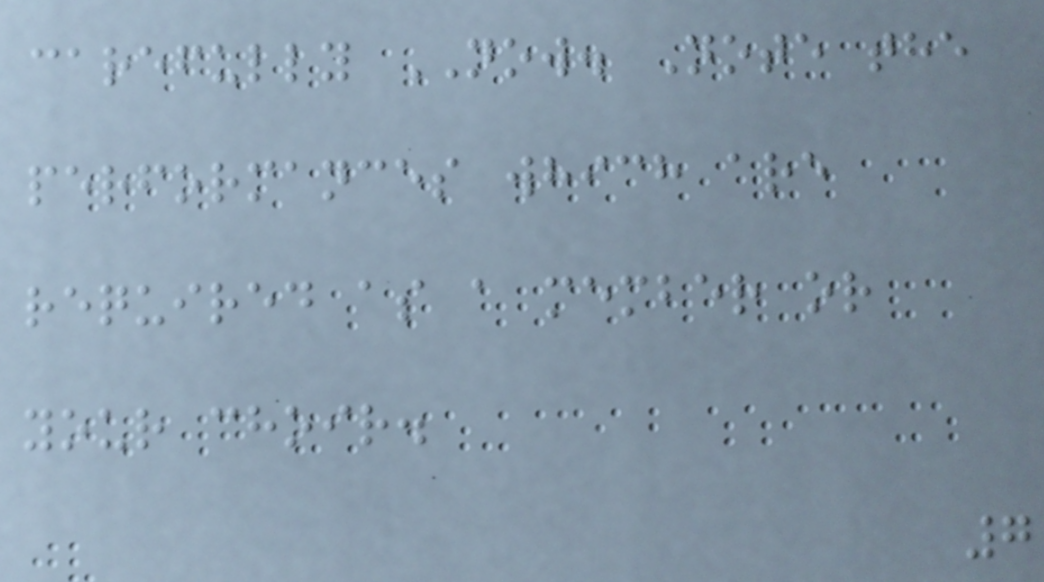carefully NOW. Note the
performances which are
required as a member or
your choir.
7
